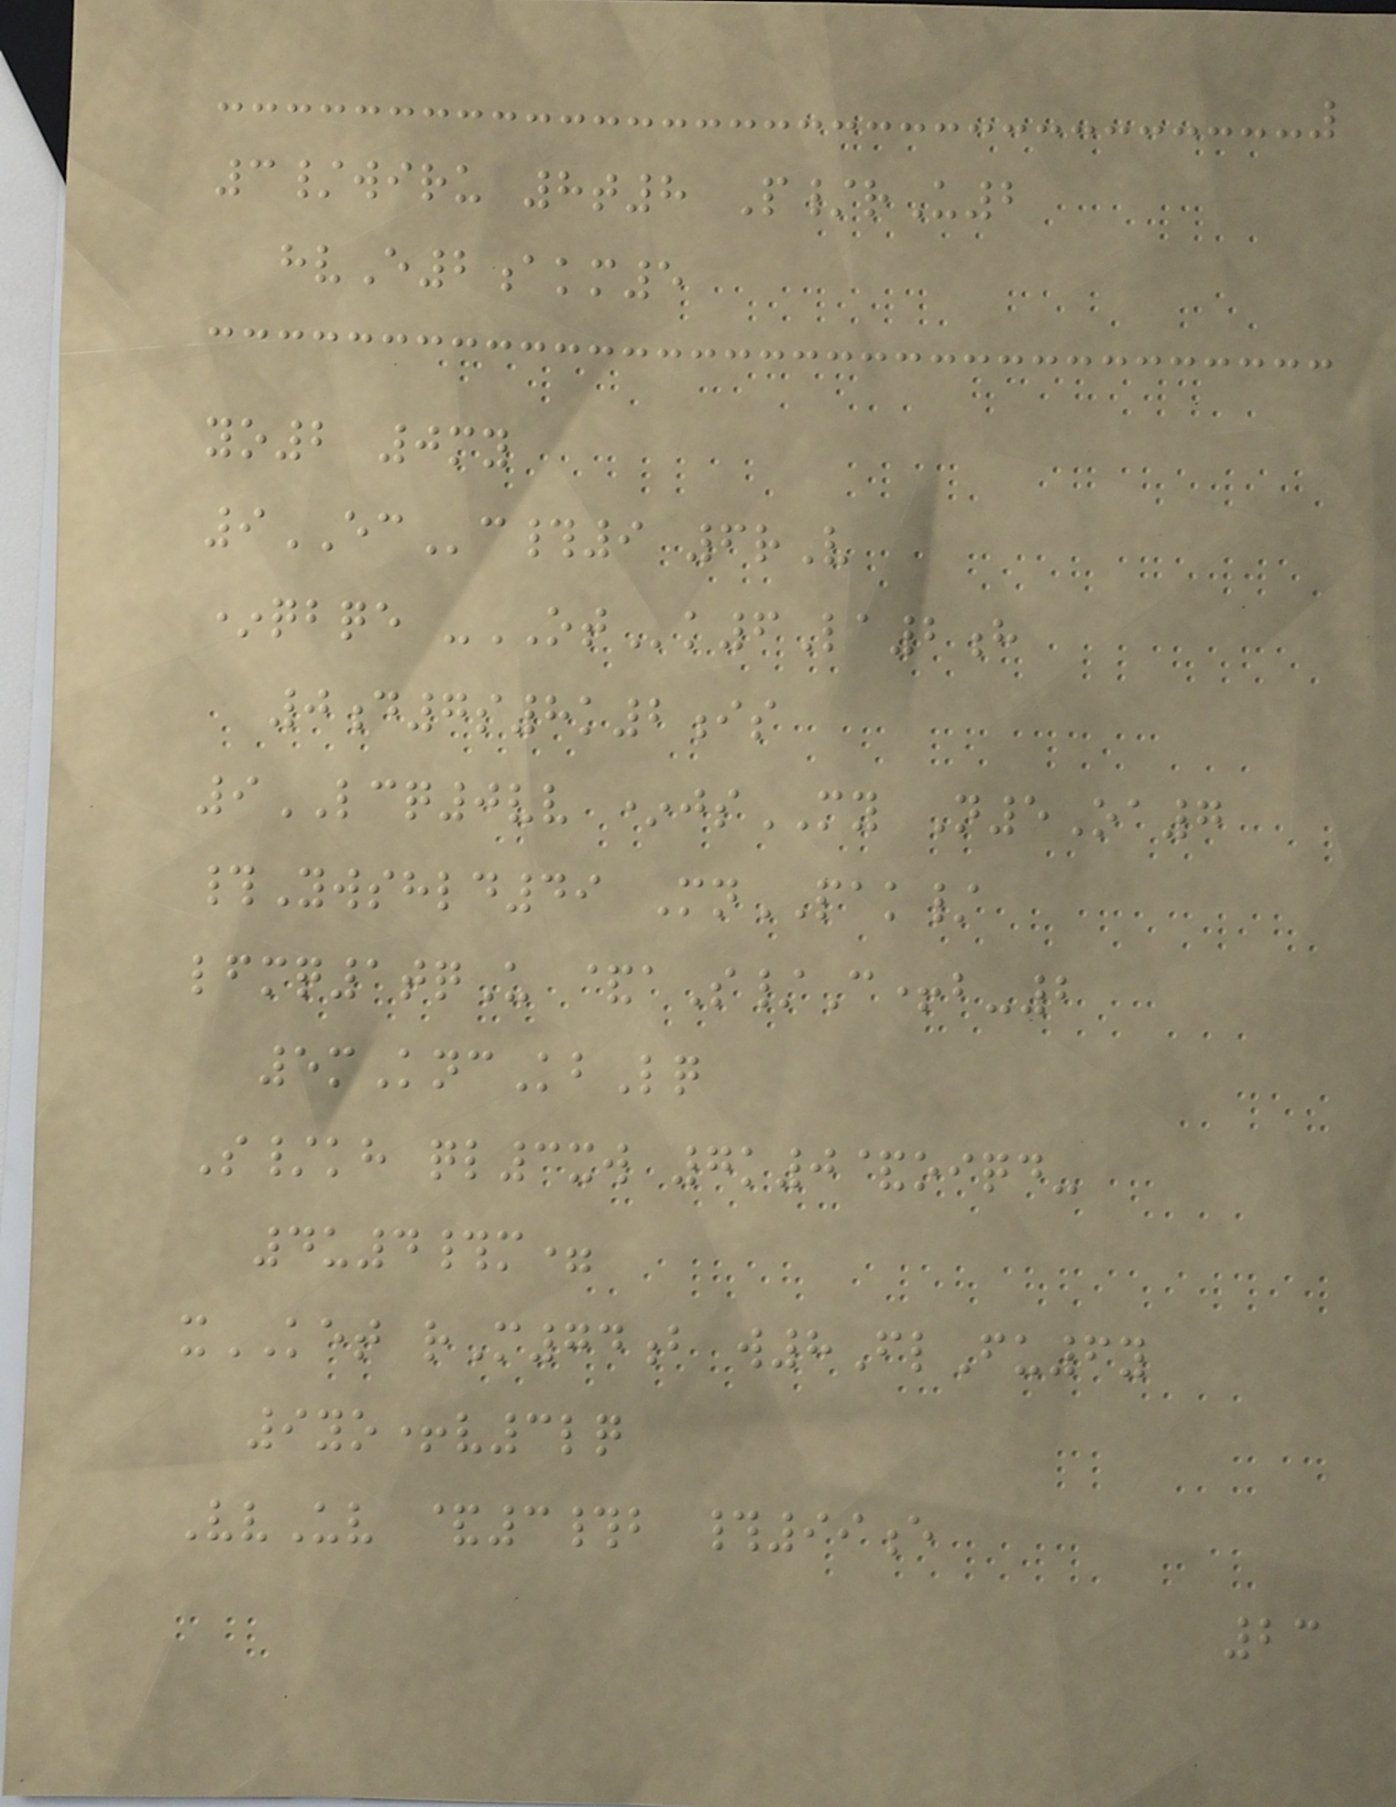3/wiru 8t8 P/rU2
hvE2akm5
yo2 0my
9ECc#9 6rV
*qbqe -OTk6La2h
0d7s8k2is
9LCQ0vv *jsMY N5Oa7
#Ywshld49 MnPAK/
lfmq1tqU &aS/C+b-2
5mKncKbLq
S/kh ql3xw 7k0&oiqd-
4u4#m=
xKET rM74b w8FlFu6y
9yo+v3lq
VvUv &3#b #99e
23
